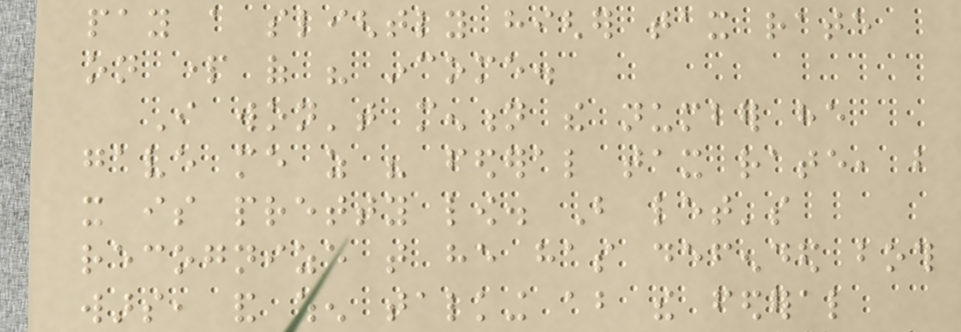pay a slightly higher tax rate
on part of his income.
I won't mention the number he
gave me as his federal tax rate, but
it is pretty low. But let's
recognize that he has defended both
wars, and when talking about the federal
